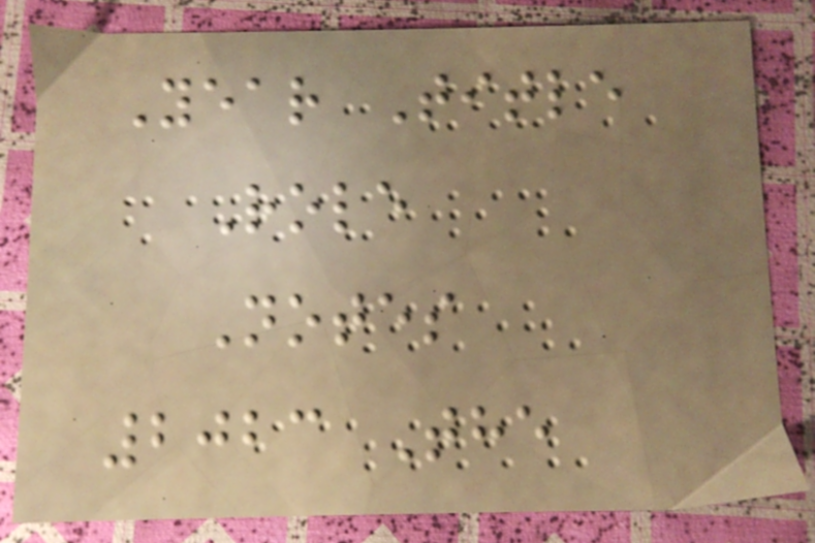Year Title
Role
Notes
2023 The
